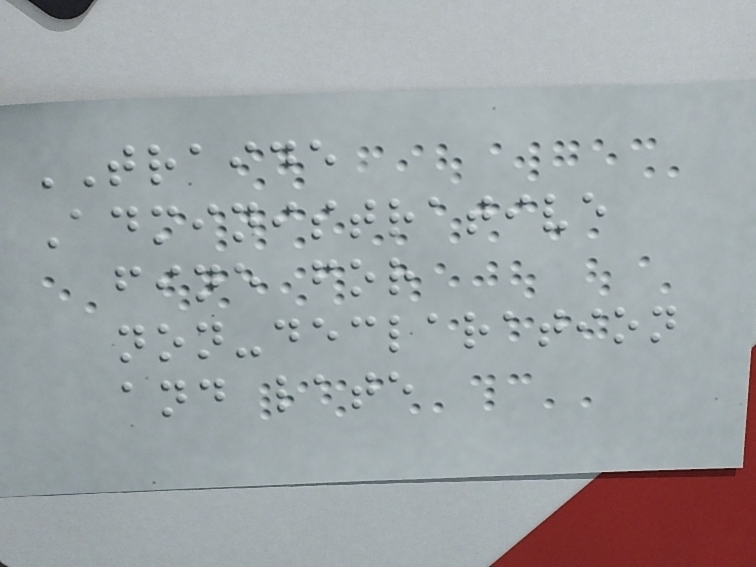TRAIDE
Administrative
fine for
non-declaration
and late
